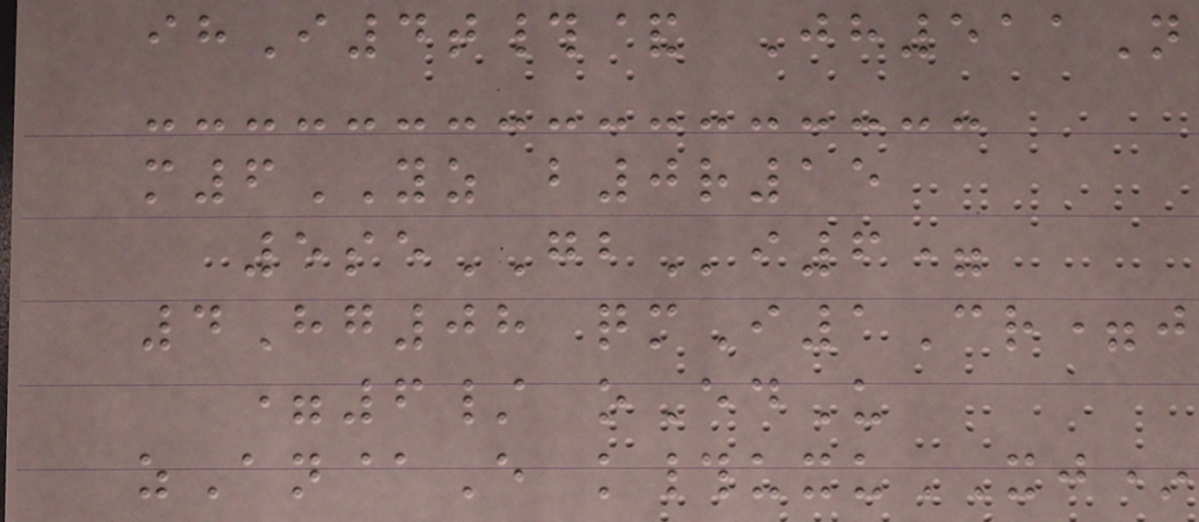ihI4t#& Jh511N
m6YZ b0r15
5seGBi6=
4Hg08 qmI1Cr=j
=6/ oEdU
zAn@E k#uxuXJ*
